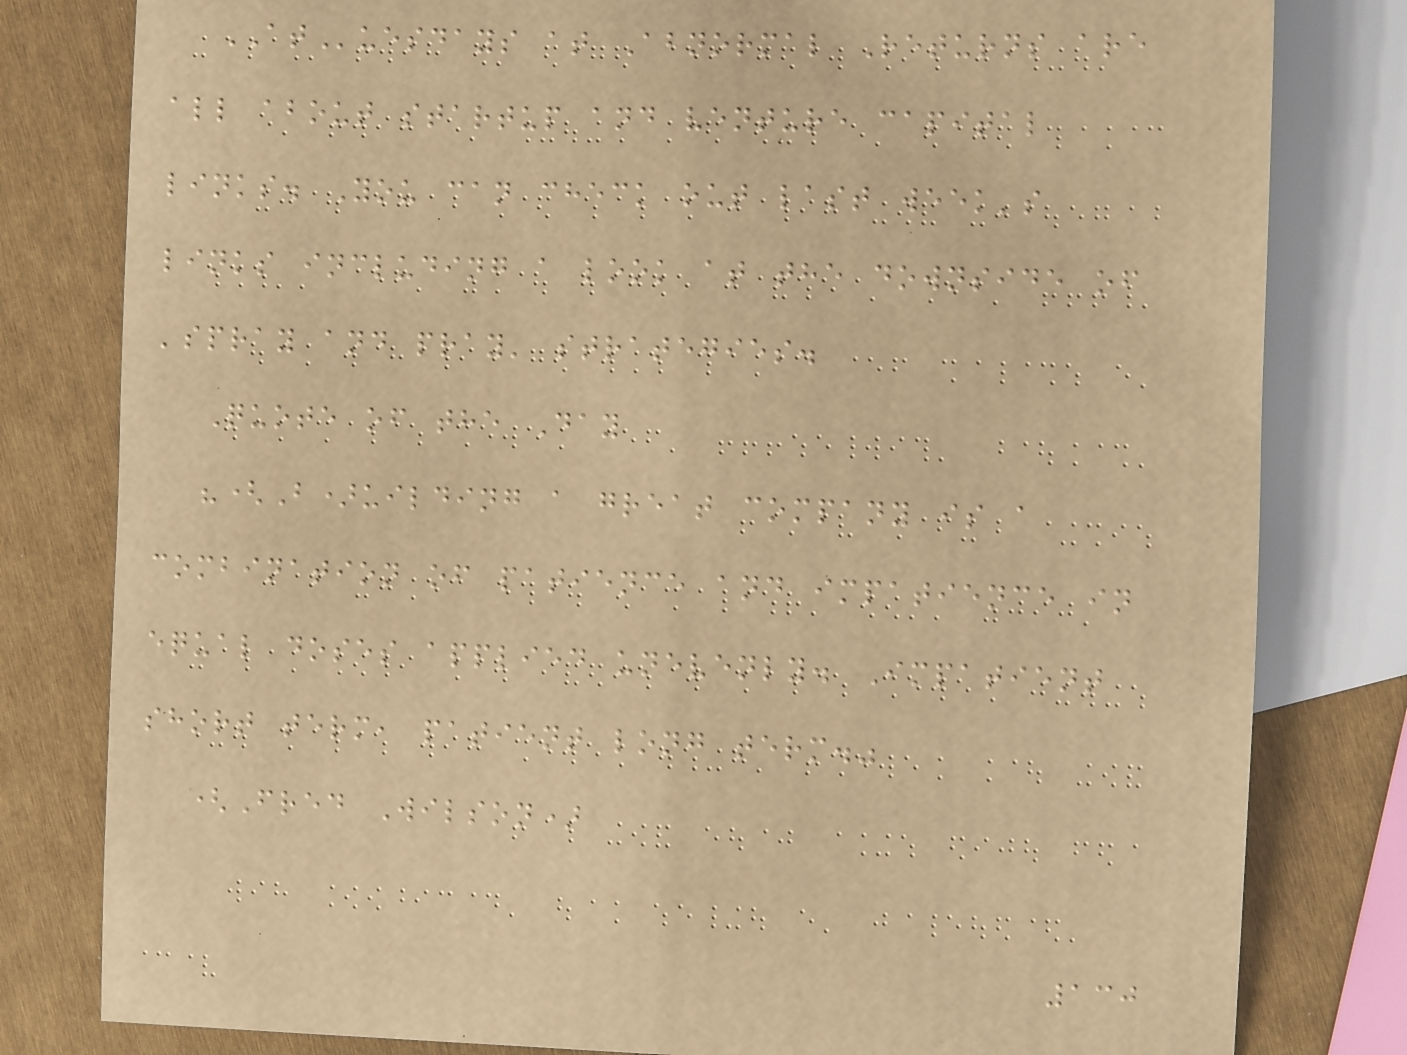ATuesdays at Abnormal Returns are
all about startup and venture capital
links. You can check out last week's
links including a look at the downside of
'spray and pray' strategies.
Quote of the Day
"(B)uilding a great company is a
combination of patience and impatience in
equal doses applied unevenly. Impatient
short term, patient long term."
(Fred Wilson)
130
